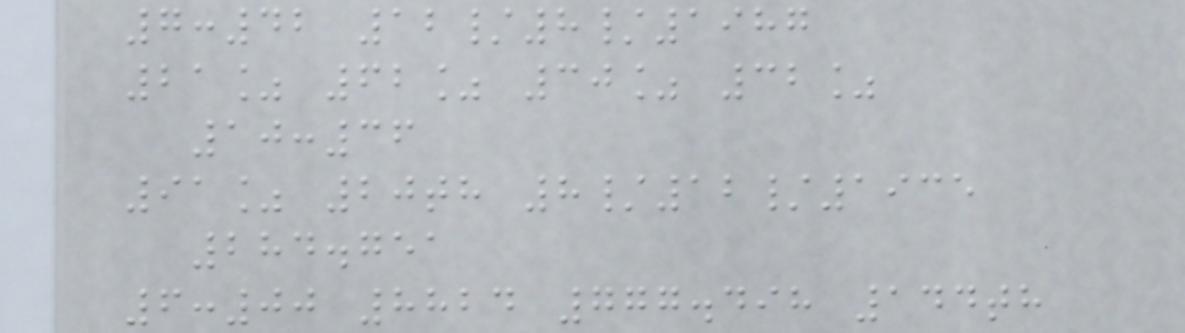7:42 12/8/1987
21% 62% 30% 32%
10:36
91% 20th 8/12/1935
284.751
6:00 8824 777.498 144th
